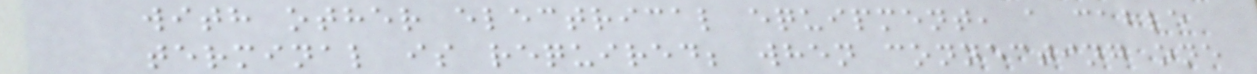with other electrical equipment, a cable
terminal is required; when connecting one
